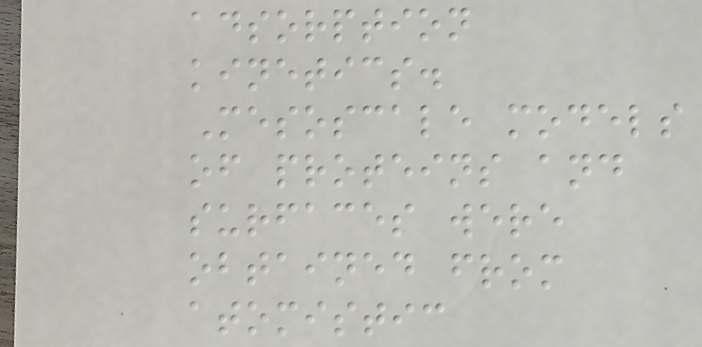adsorption
kinetics.
Mesoscale models
of proteins and
surfaces were
obtained from
atomistic
